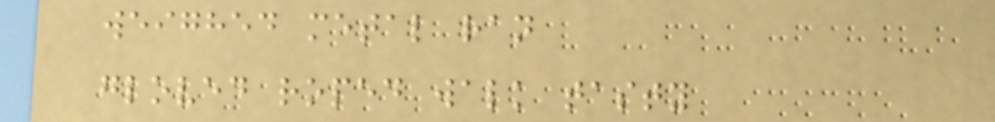weighed metal ran
gloved roped walk tasty
